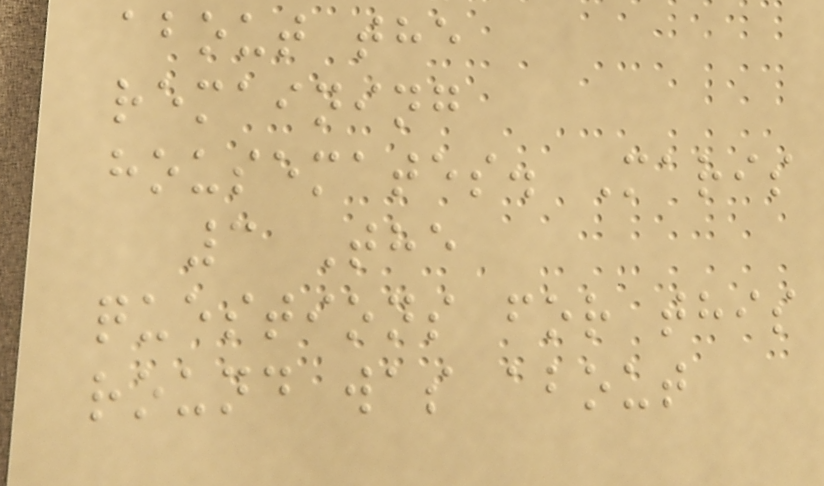about the
remaining
housemates. Maris
3 The
questions for this
round was about
